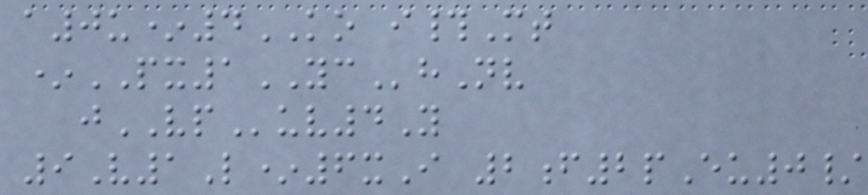a0u*4KO i#Mt
*PX1YChNv
jVPuv4Y
9V1L*6xI 2f2pEu0/
